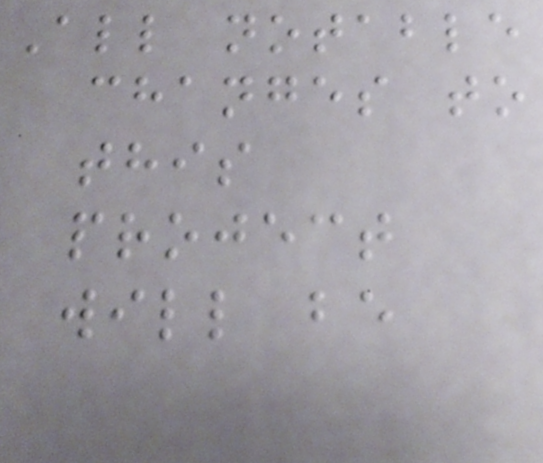All notable
changes to
this
project
will be
